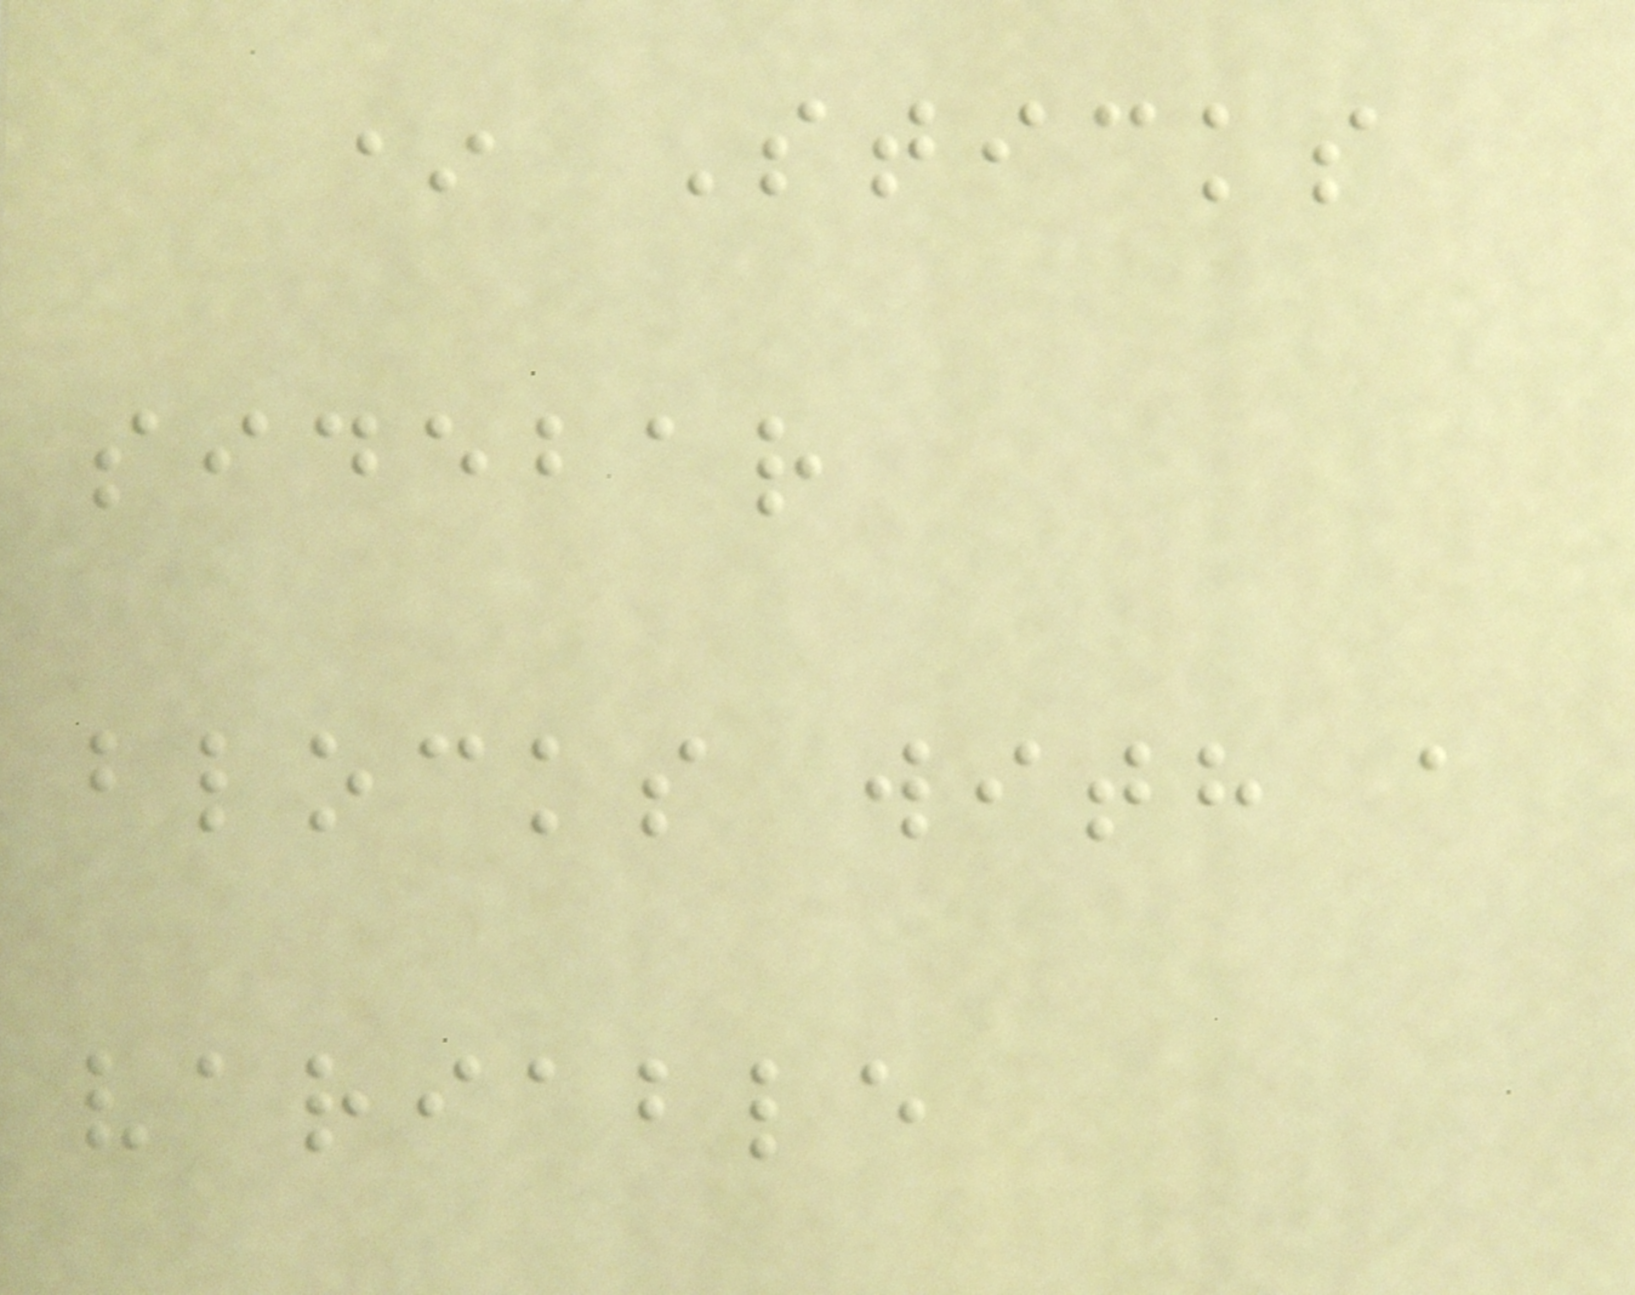* Sticks
sidebar
blocks with a
variable
